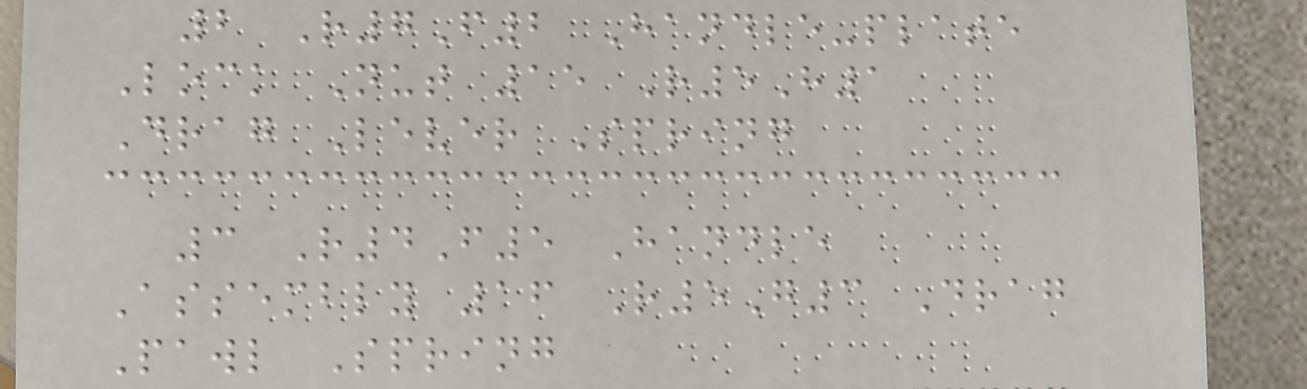2 R7F2 Handle-plate
Lock Nut 15 R5H1
Drag Lever Spring
3 R4F5 Handle
Assembly 16 R5G3 Drag
Pawl Spring
